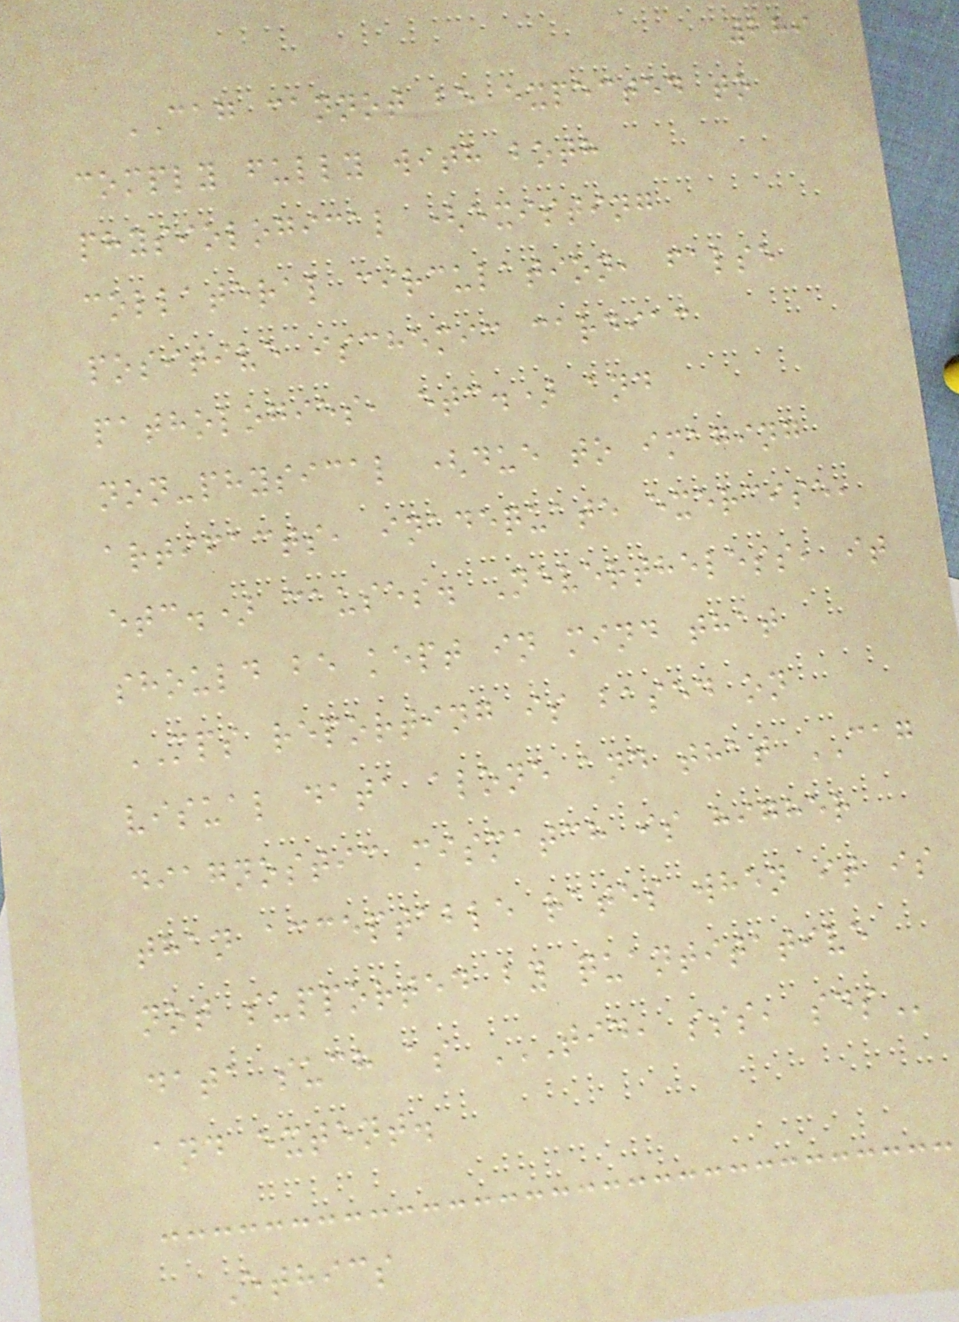289
CAG cannot be expected to
comply fully with both
physiological (existing
collateral circulation, false
positive ischemic cardiac
pathologies, etc.) and
non-physical (due to imaging
artifacts, inadequate exercise,
etc.) causes. Nevertheless, it
should be kept in mind that
MPS reporting is based on
visual data alone and that CAG
diagnostic mismatch is higher
than acceptable rates when it is
not supported by quantitative
data such as TID, SSS, SDS
and extent.
Ethics
